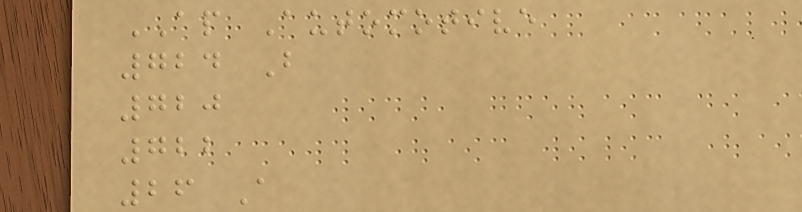AP Automotive
724 B
720
722
26 A
